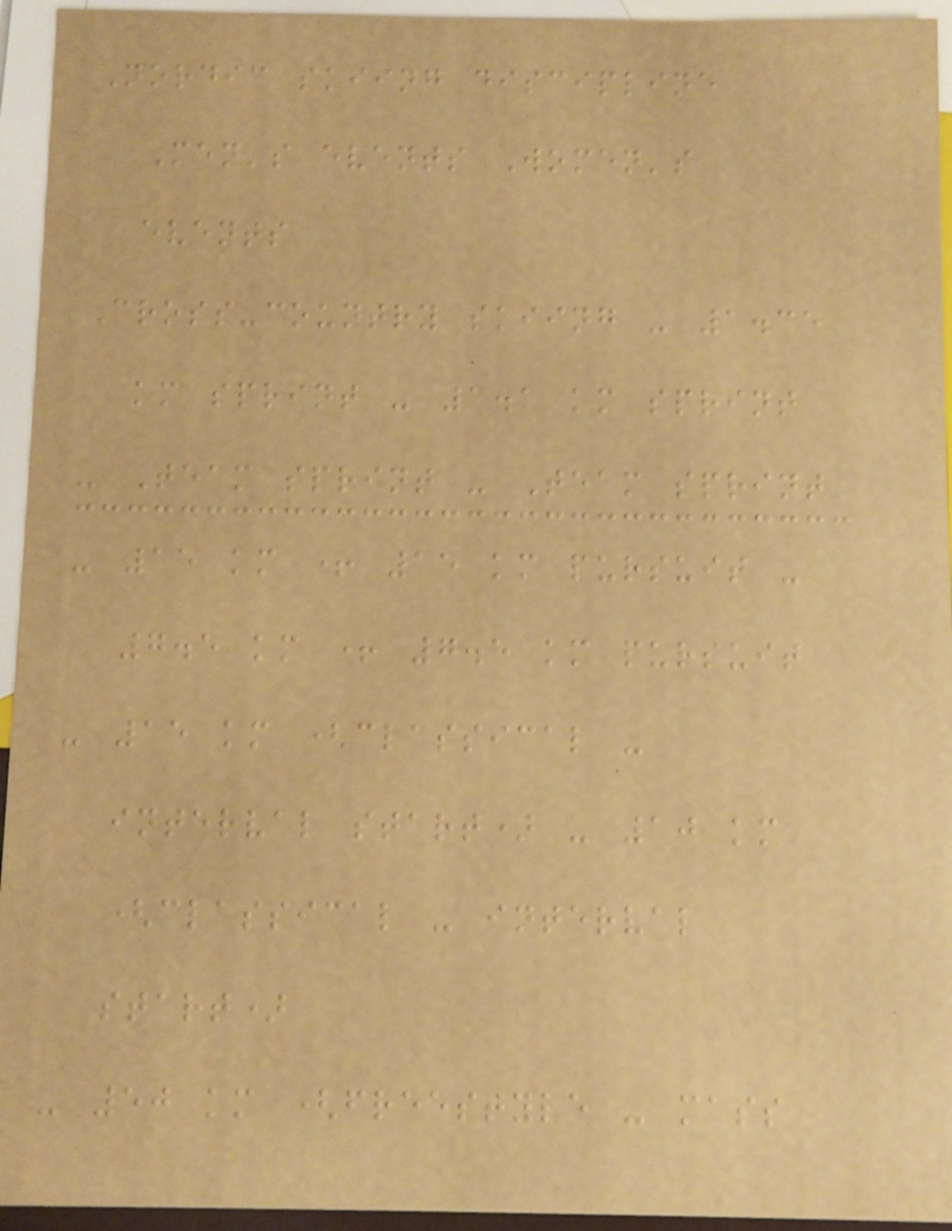Nordic skiing discipline
Men's events Women's
events
Cross-country skiing - 1.35
km sprint - 1.1 km sprint
- Team sprint - Team sprint
- 15 km + 15 km pursuit -
7.5 km + 7.5 km pursuit
- 15 km (classical -
interval start) - 10 km
(classical - interval
start)
- 50 km (freestyle - mass
